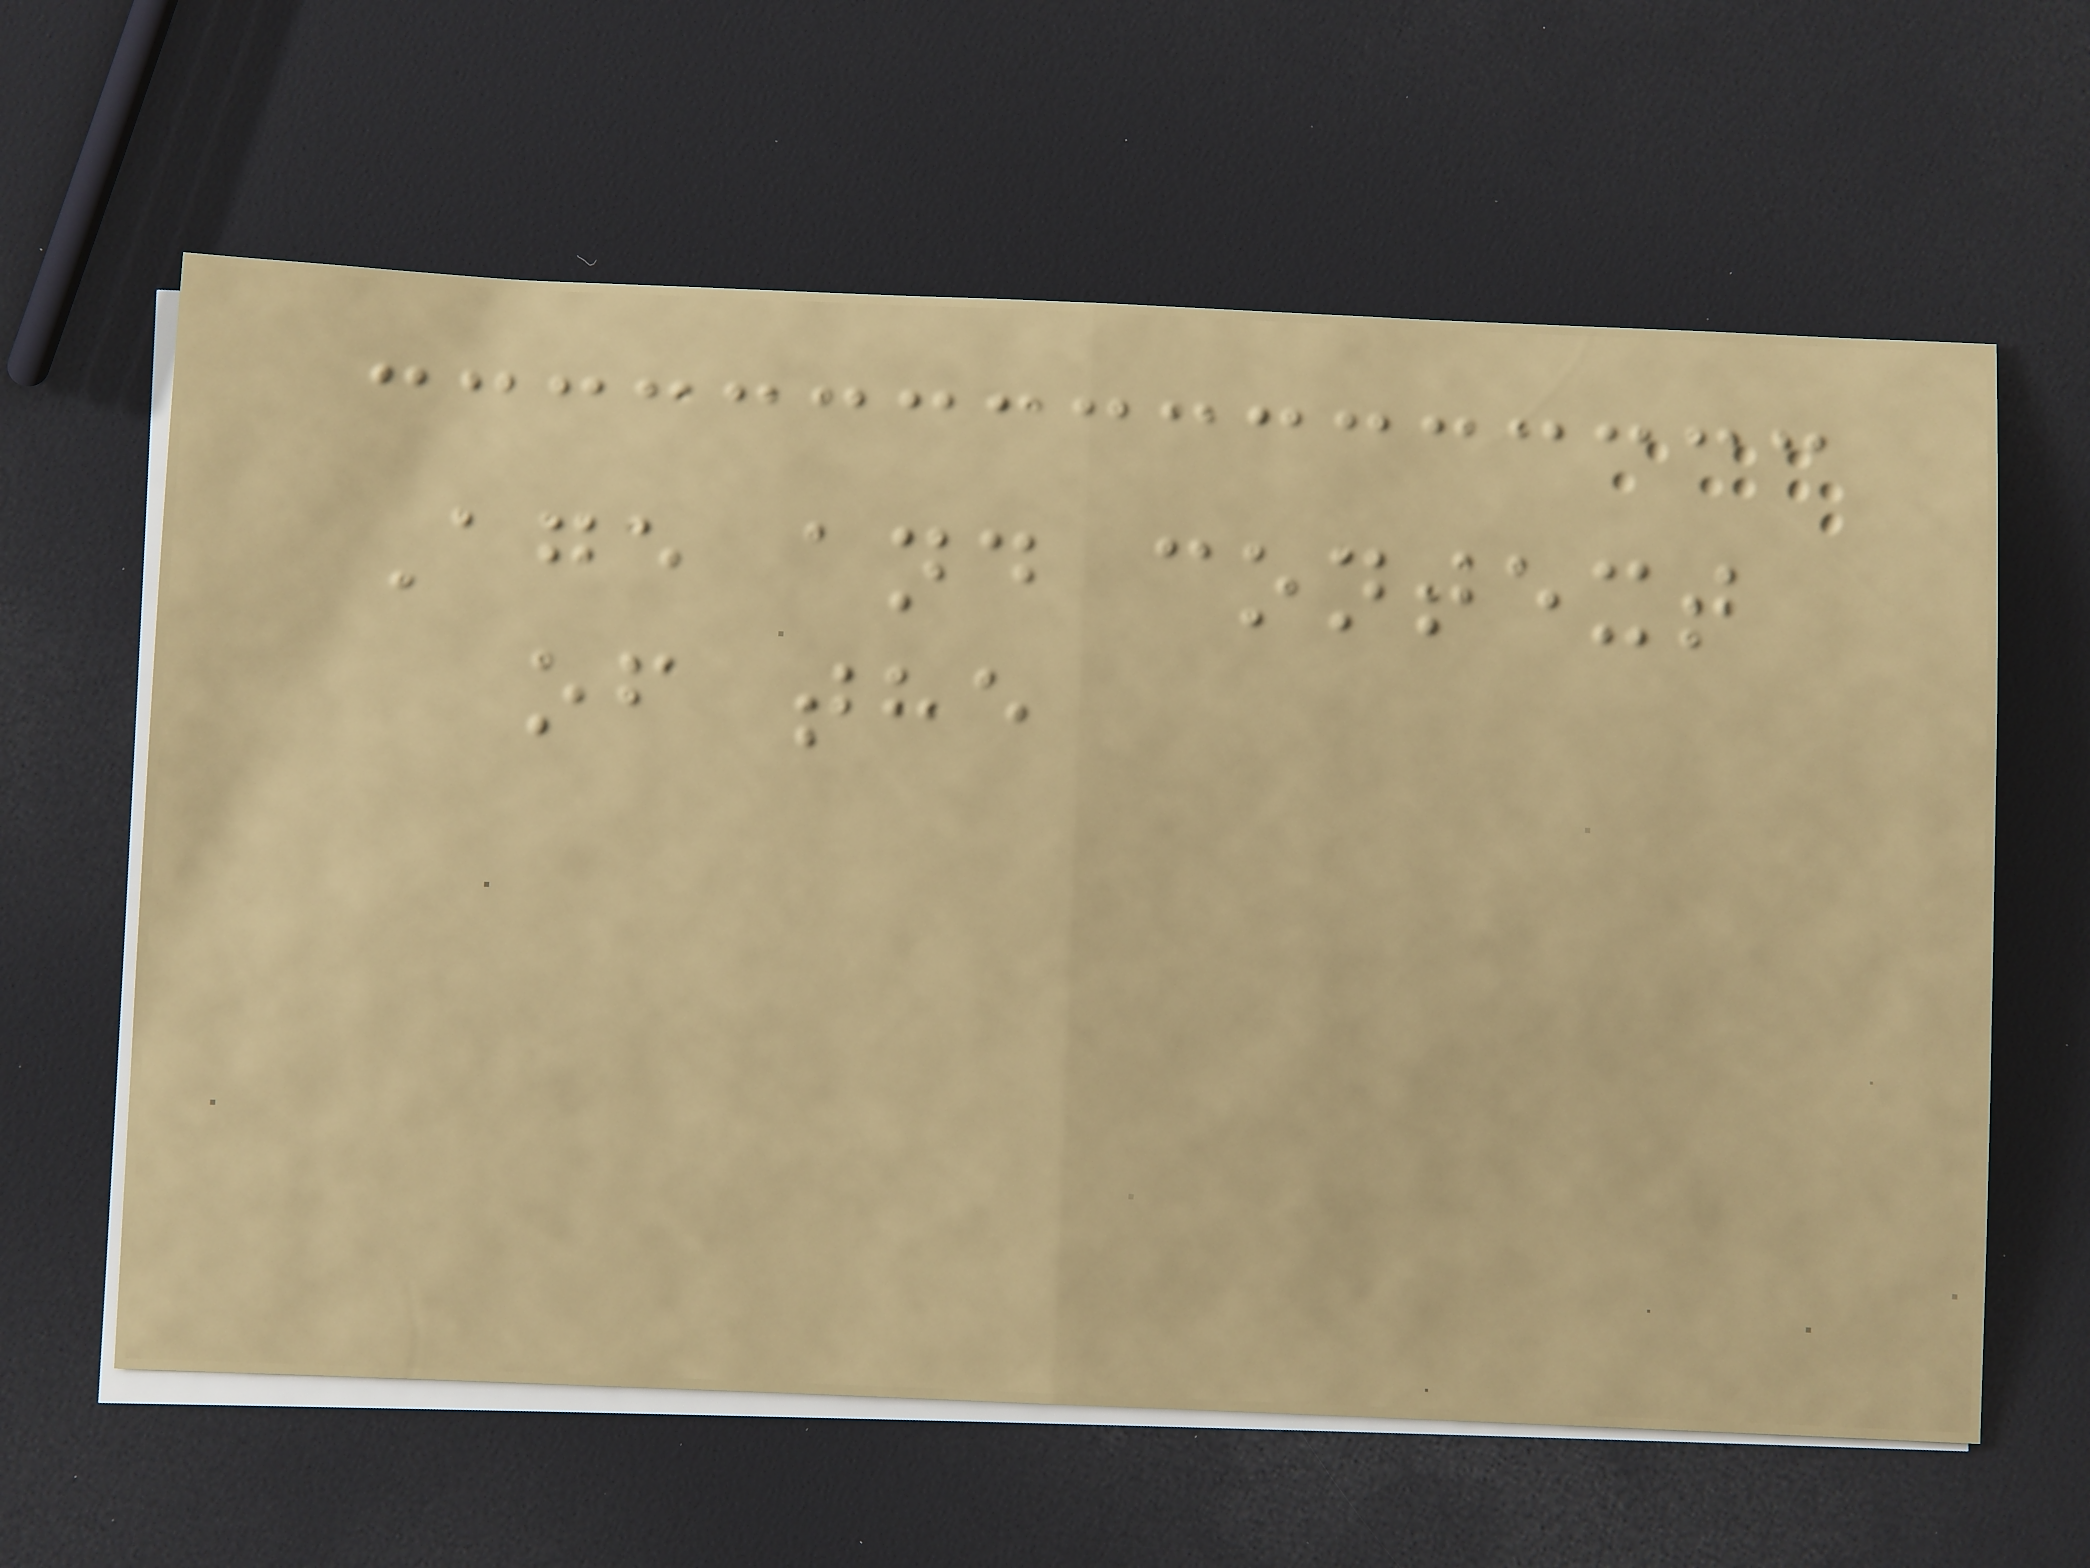Age and context
of the
